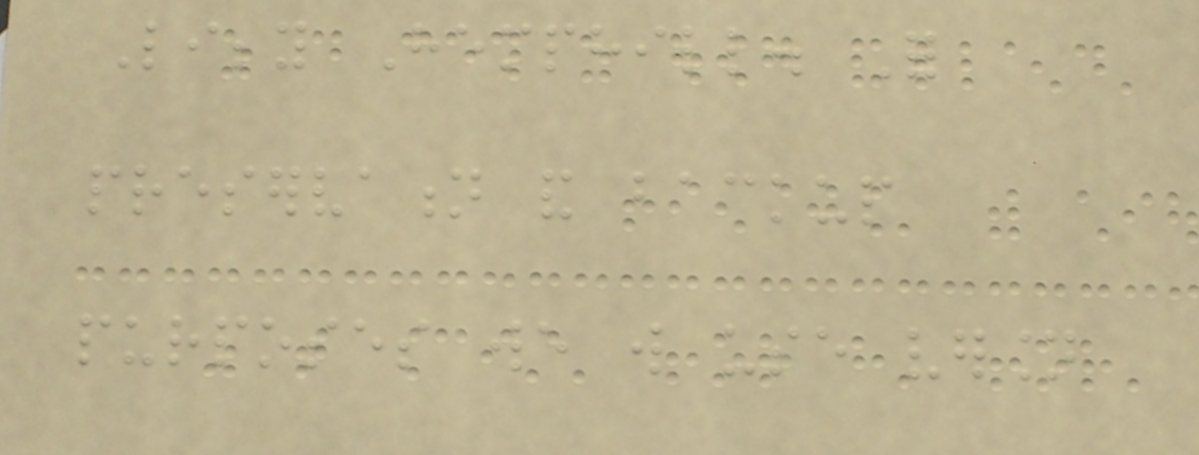Libby Hemphill. For
preservation and backup
purposes we will use version
